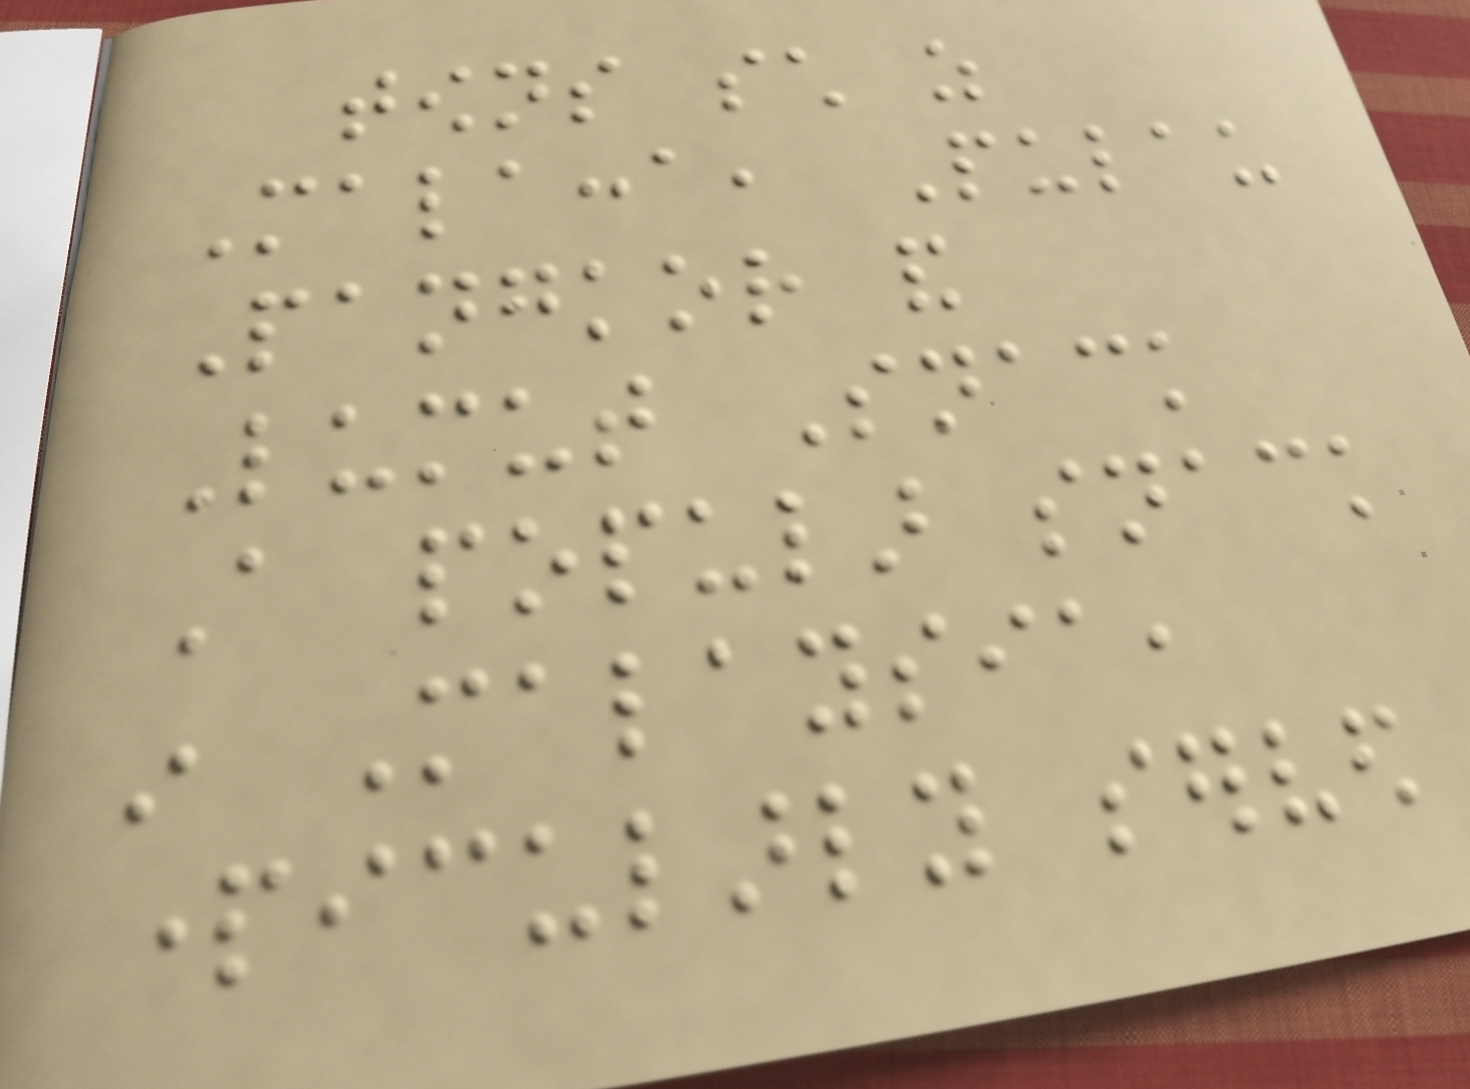towns such as
Malacca, Pulau
Pangkor and
Lumut Snack
A popular snack
in Malaysia,
particularly served
